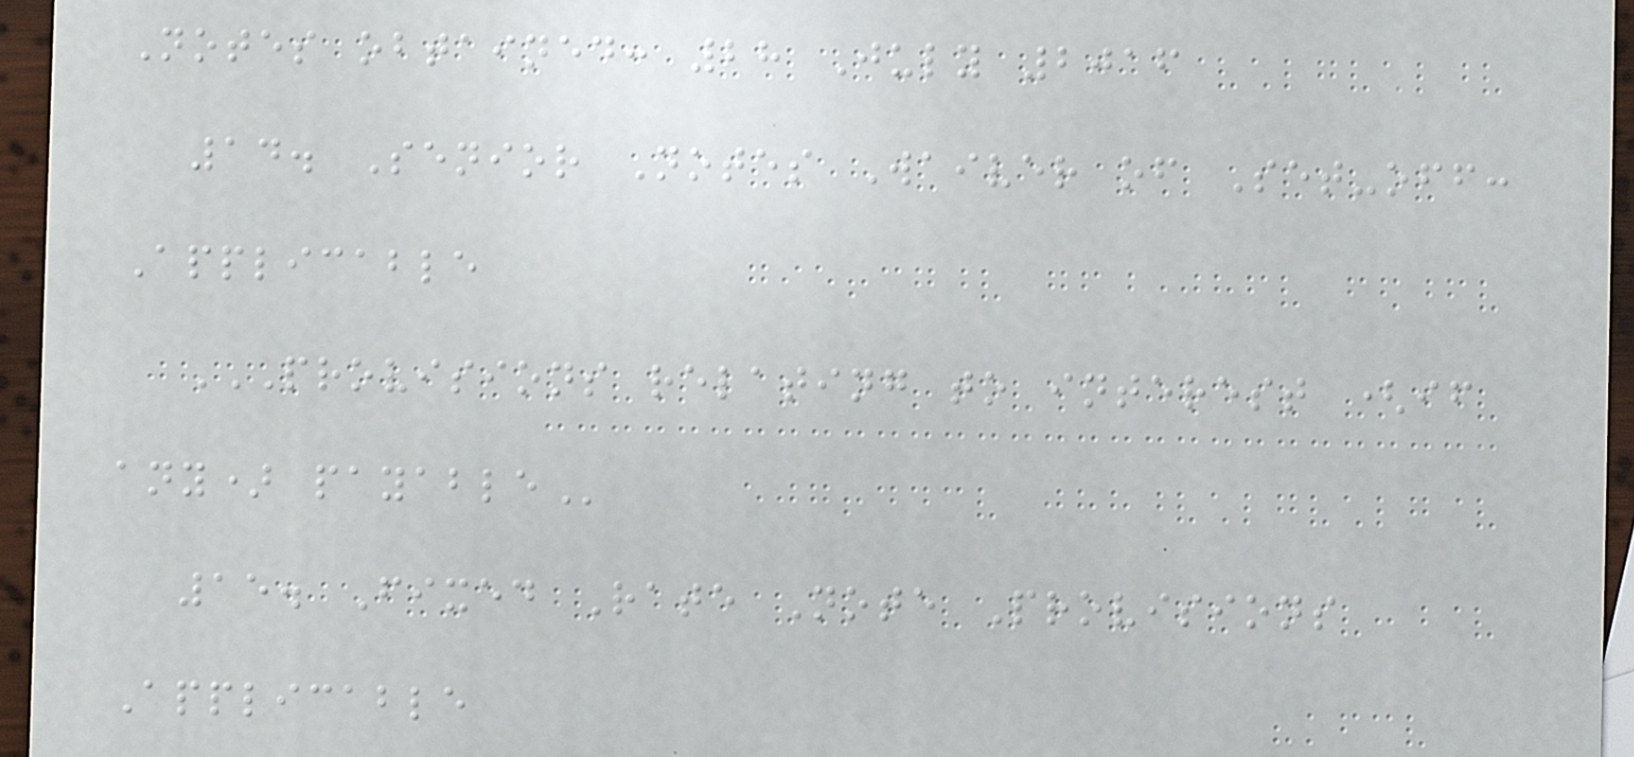Notes obtained: 28 July 2016
14. Senior Notes Waiver of Set-off:
Applicable
PROVISIONS RELATING TO INTEREST (IF
ANY) PAYABLE
15. Fixed Rate Note Provisions
Applicable
